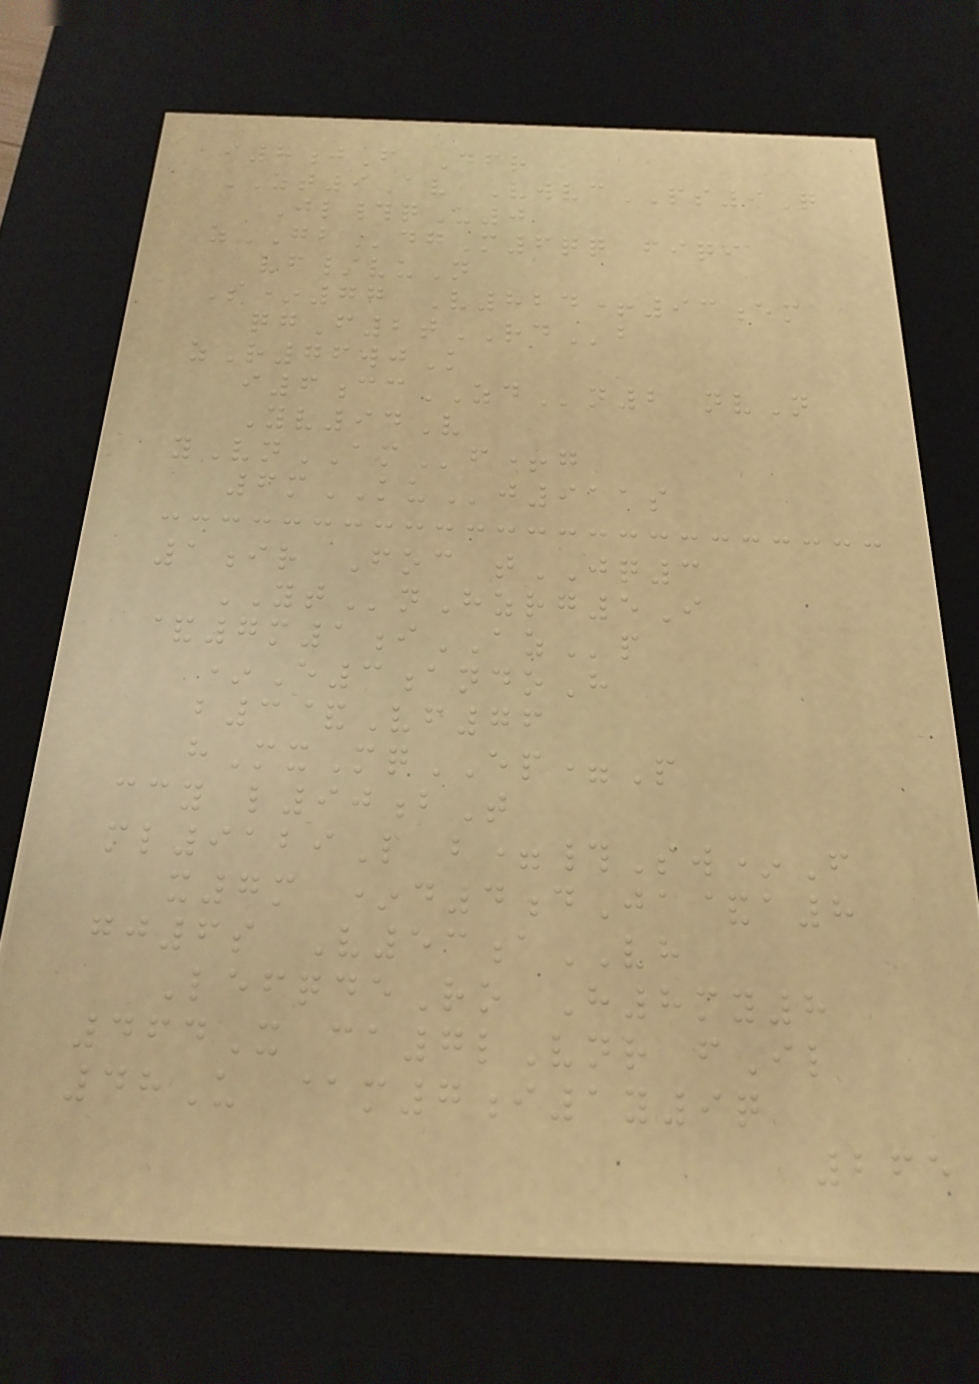i8jF Dfr
ZT9Av VwvcPS9Q
Jl#qU0
zGBdgM6qq fiqi
vf/vuN
S*77 V824+93em
qgF2tRDb
zR76wjK
i6ccZDn2 nvN
Yv94V
yVnAMf+g
6mKUj911s
1ir Foc tJQ3
YTnHzrg5I
&7m1iAZp
*E3andoH
b3&Vf76
hMxMqEP=P
ccy l90bT
ml9129L b=#Sw*F
x7m *d4dJa&a8
gj6s V53aVH
LefqdeRo H8my8
464X ca7lVnr fIl
48U @m7i1y9q
265
